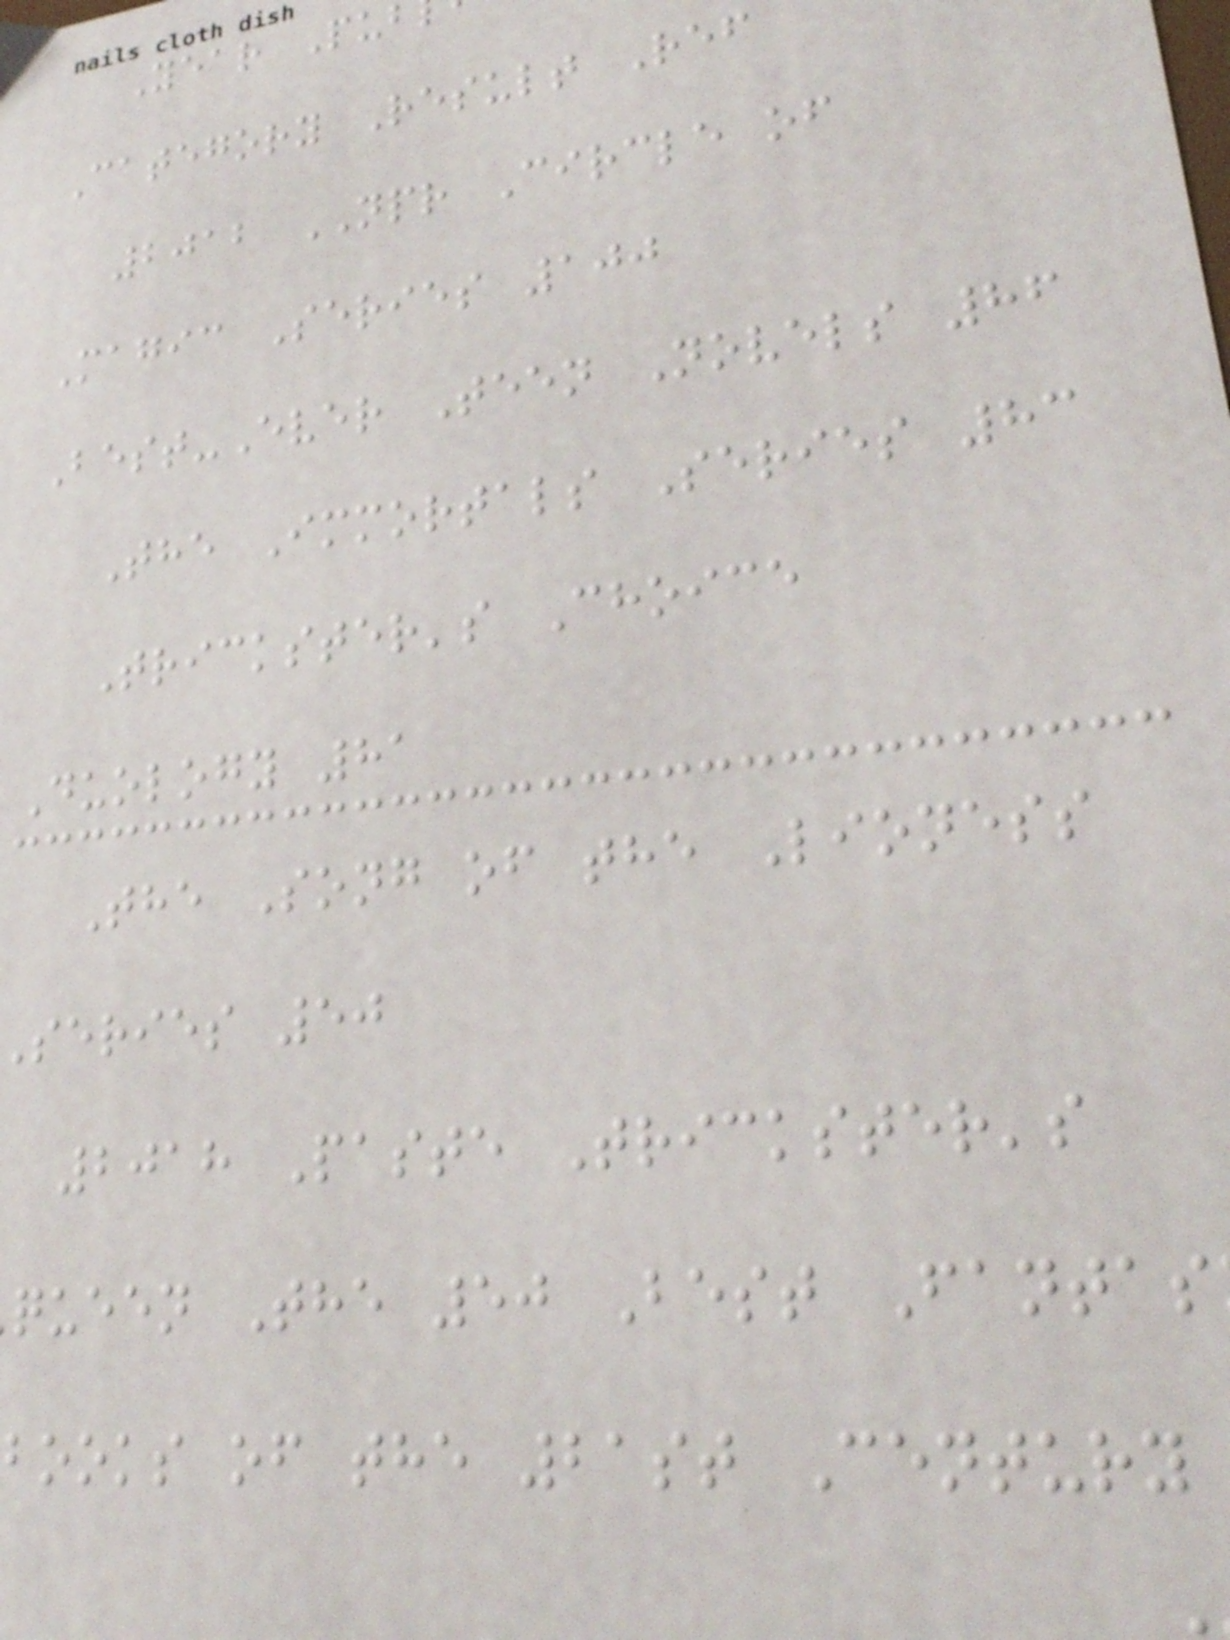Year Pu
Category Result Ref
2012 NPR Circle of
Magic Series 100
Best-Ever Teen Novels 86
The Immortals Series 83
Trickster's Choice
Duology 81
The Song of the Lioness
series 50
2018 Paste Trickster's
queen The 50 Best Fantas
books of the 21st Century
